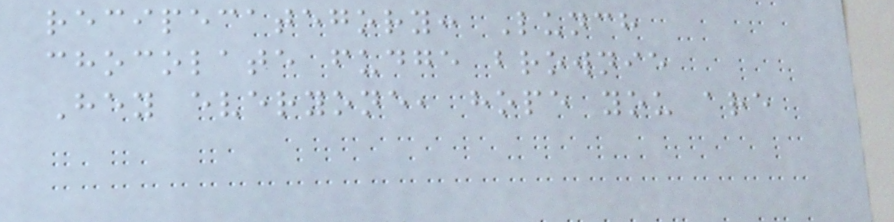recipecategory: Lunch
chocolate fudge brownie
Hey everyone, hope you are
